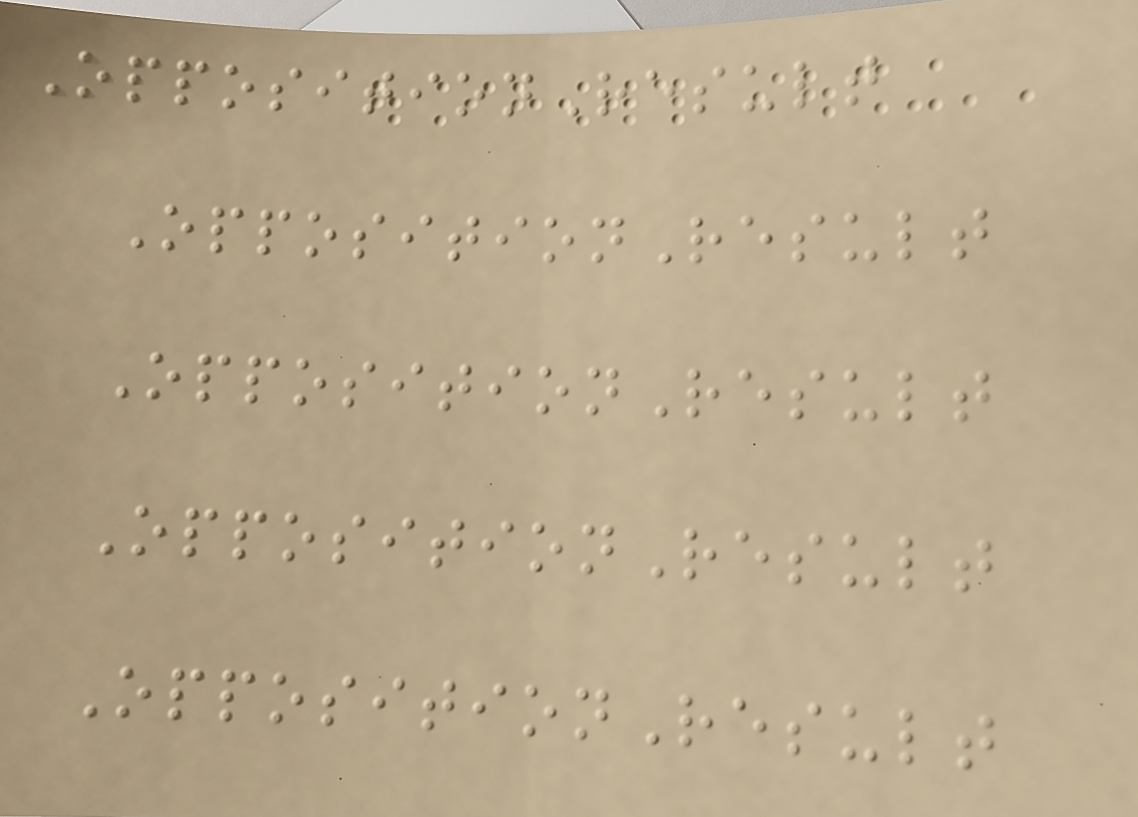OppositionResult
OppositionResult
OppositionResult
OppositionResult
OppositionResult
